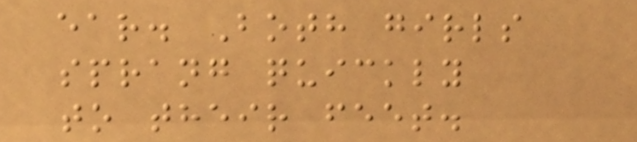ear. Both girls
sprang quickly
to their feet.
